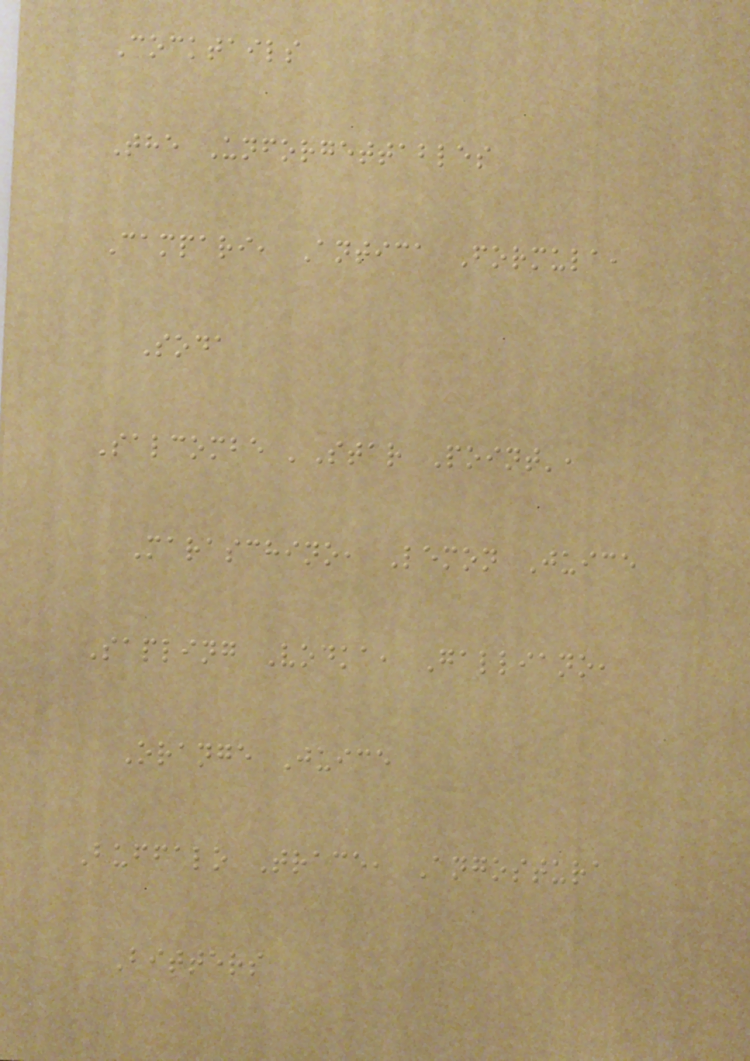Cocktails
The Unforgettables
Campari, Antica Formula,
Soda
Salcombe 'Star Point',
Maraschino, Lemon Juice
Sapling Vodka, Galliano,
Orange Juice
Buffalo Trace, Angostura
Bitters
